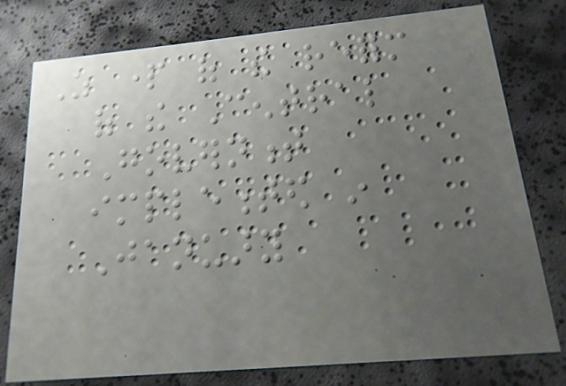As part of the reform
of the Central
Government
implemented in
January
